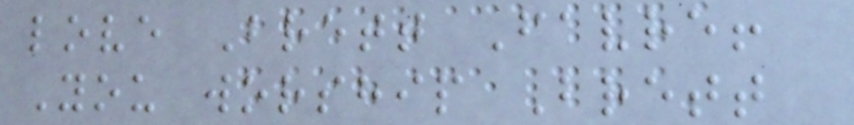love Brett Favre!
You worship Brett
